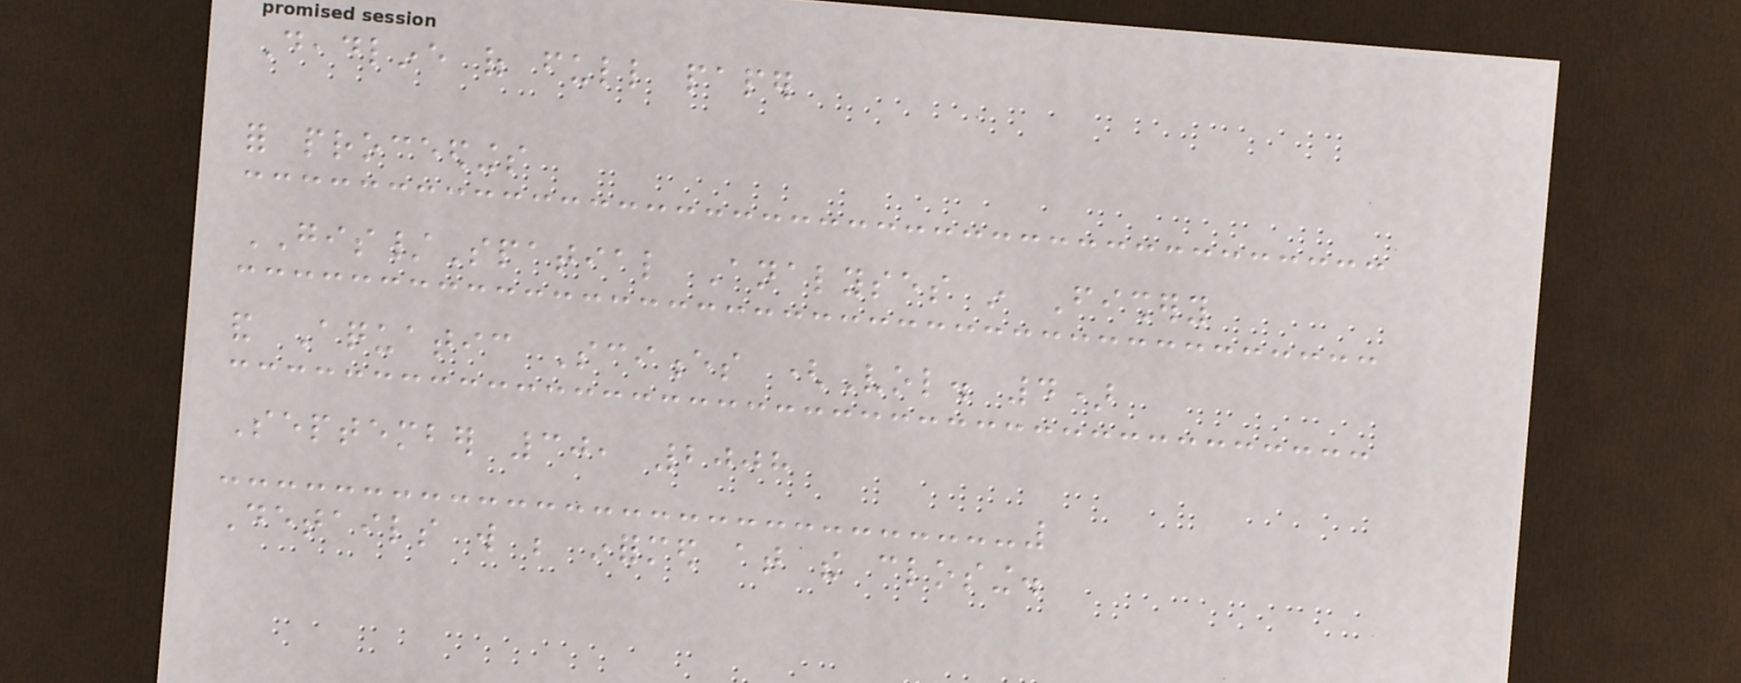Deadline of full paper
for proceedings
GIS/Spatial Analyses in Fishery
and Aquatic Sciences (Vol. 4)
September 30, 2008
Details will be informed at the closing.
